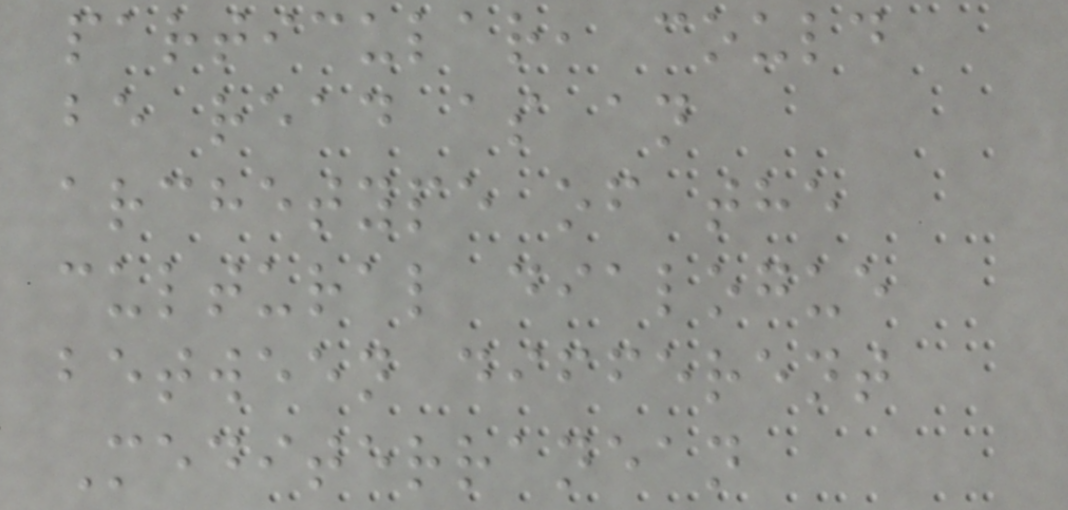particular, could
be read as an
archetype of the
cultural dialogue
between different
Mediterranean
